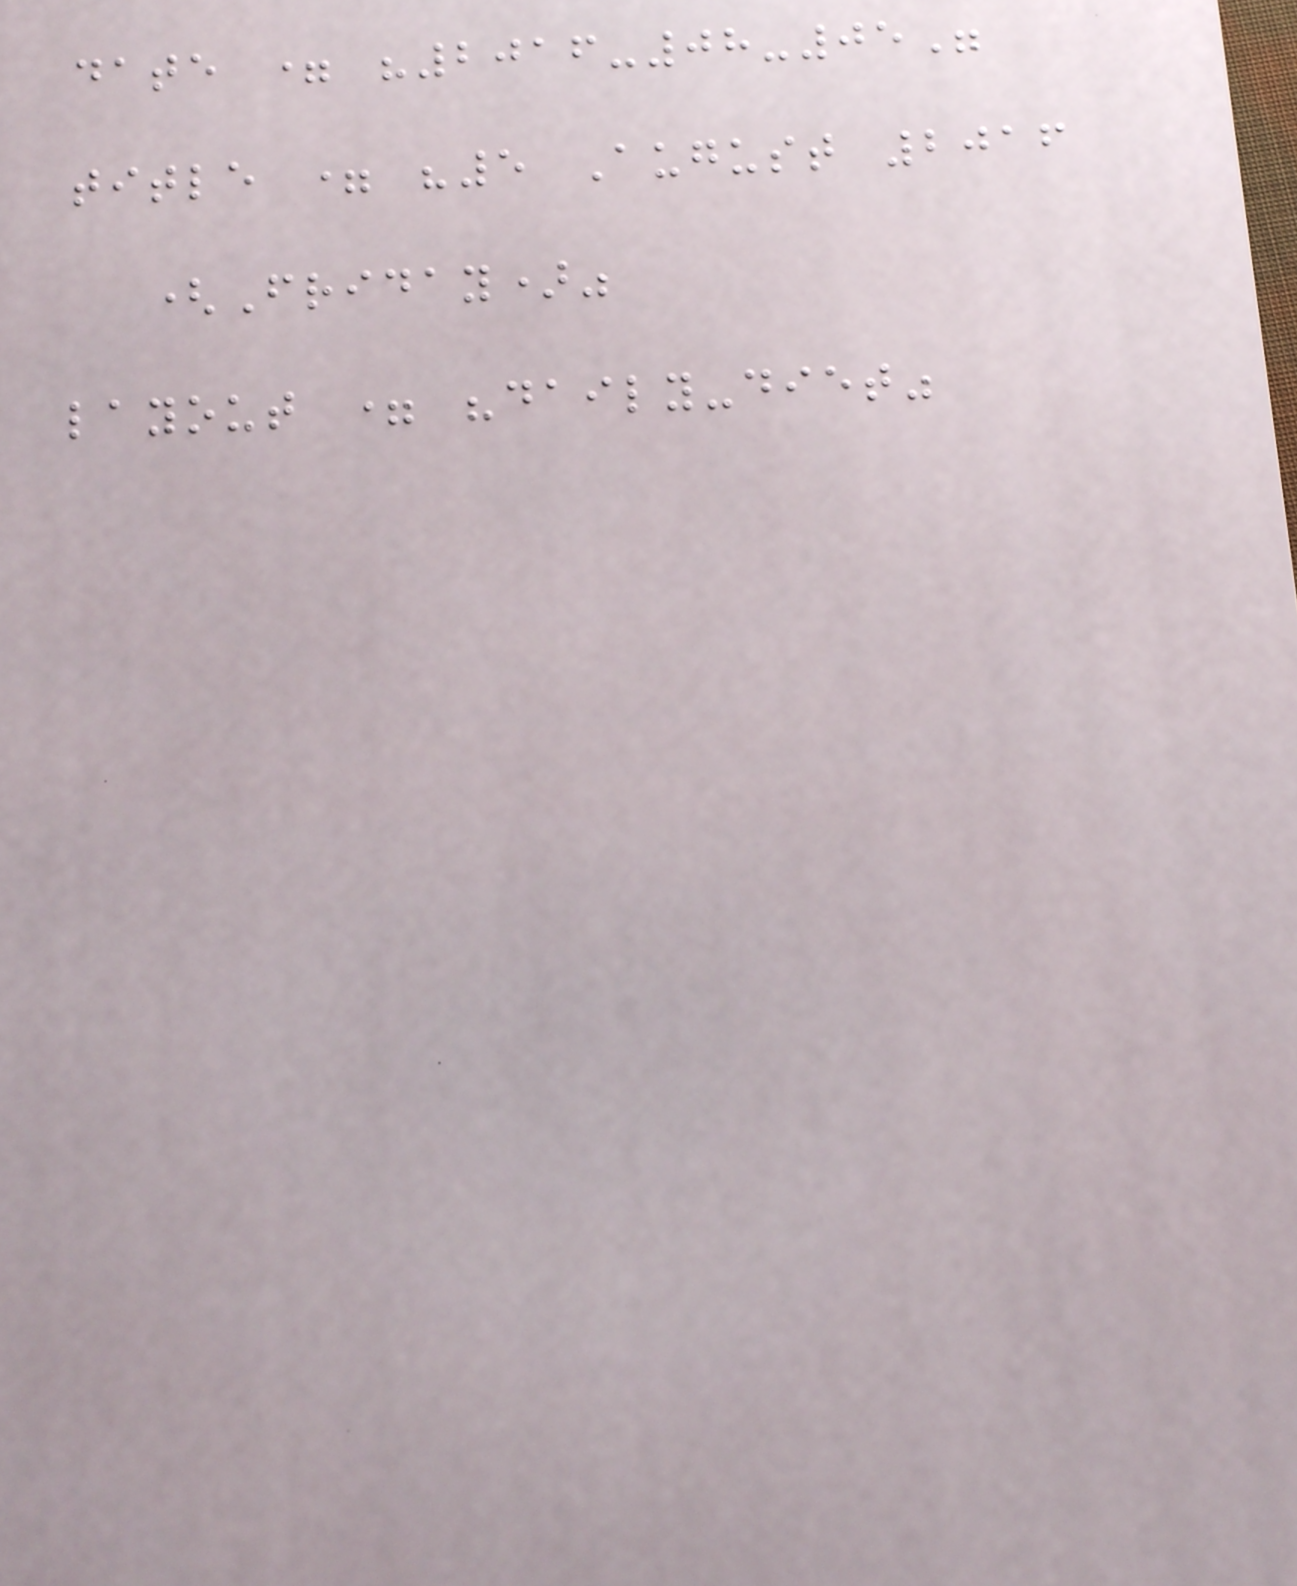date = "2016-08-05"
title = "5 August 2016
(Friday)"
layout = "daily-diet"
